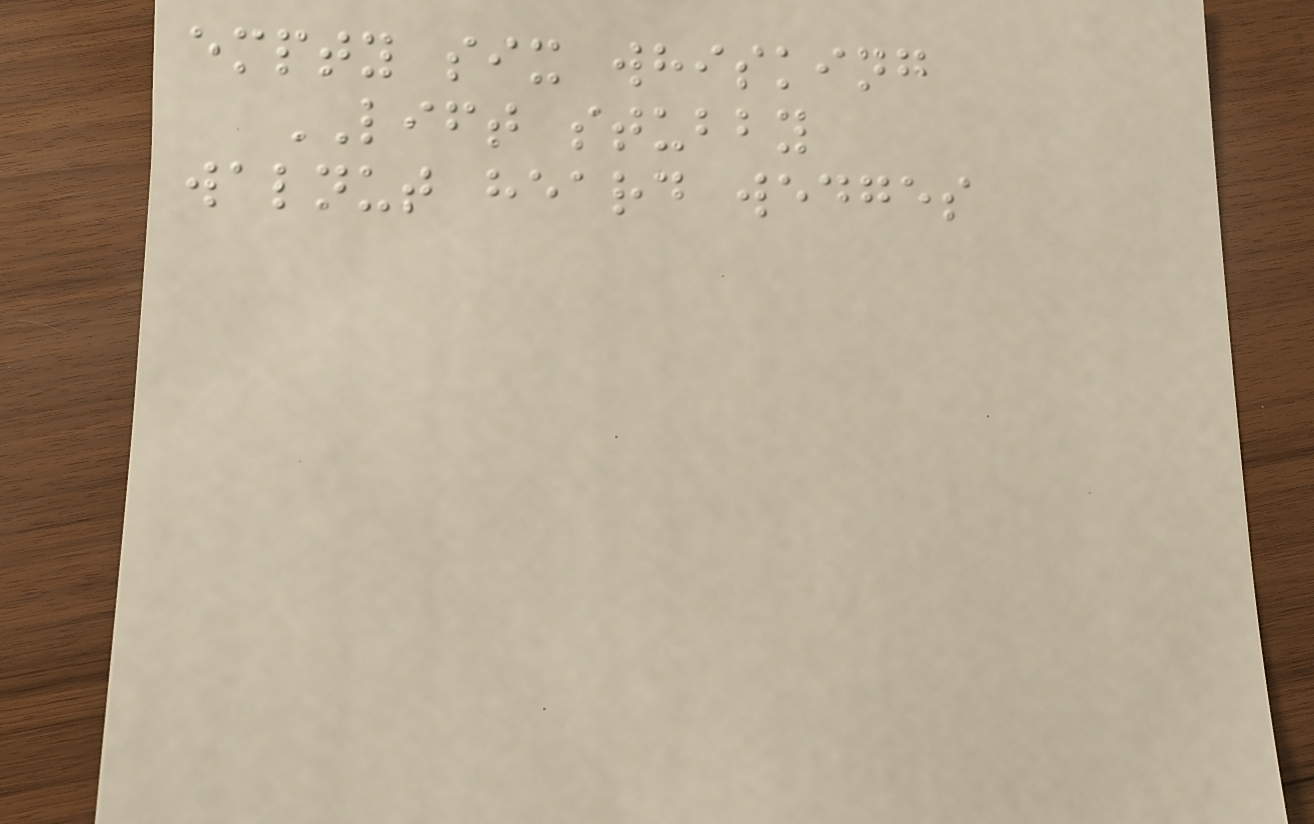empty six whisking
LIFT stubby
walnut heard wedges
